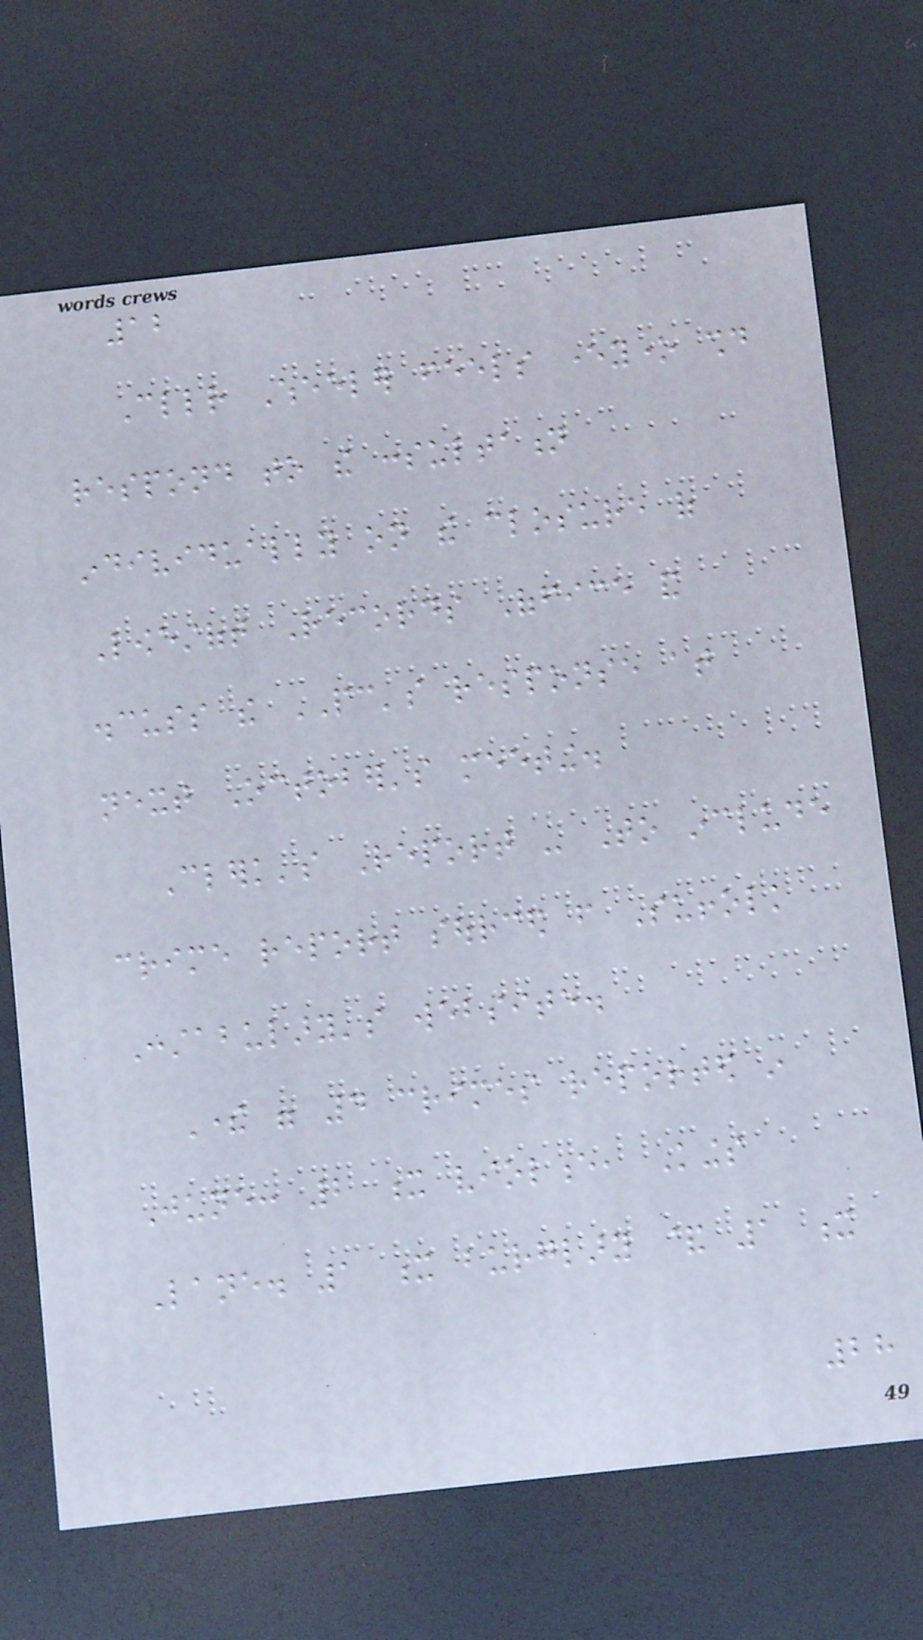12
Cllr Wheeler feels everyone should
respond to the consultation
individually on the closure of
Lowestoft Records Office and
discuss the PC's response at
next October's meeting.
Clerk's Report - To include
crime report sourced from Suffolk
Constabulary's website.
There were 4 crimes reported in
June: 2 x violence, Kings
Lane. 1 x burglary & 1 x
28
